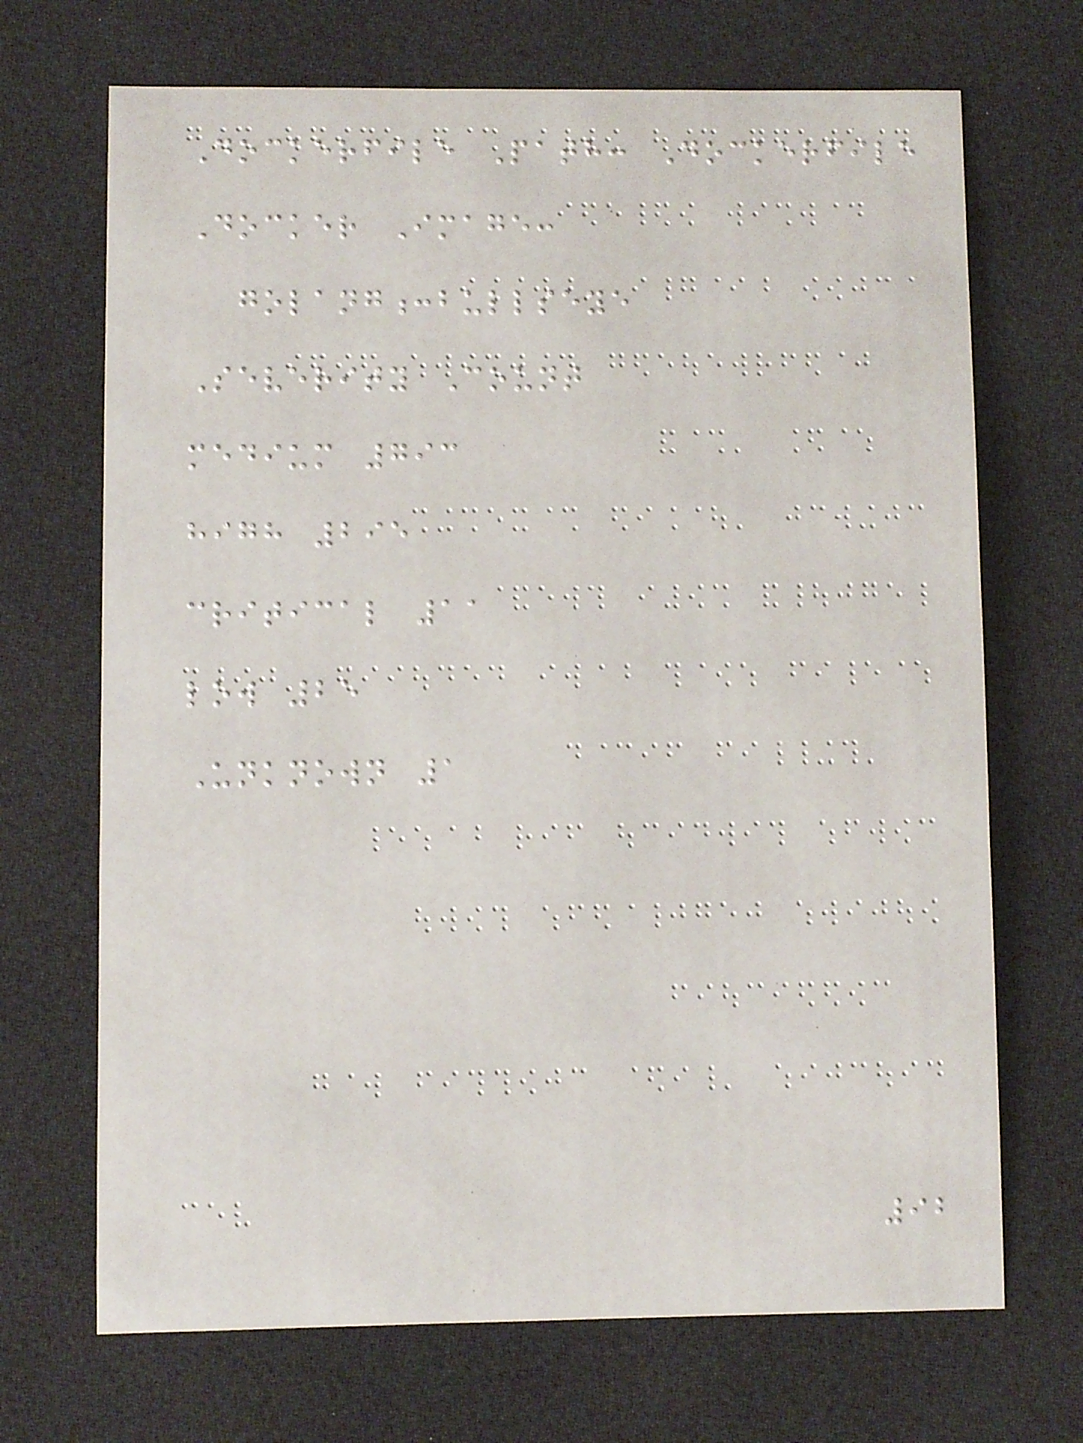Dockerfile Path: Dockerfile
Docker Image:
golang:bullseye
Severity Count
medium 793
high 295
critical 11
low 25
Unknown 1
92
